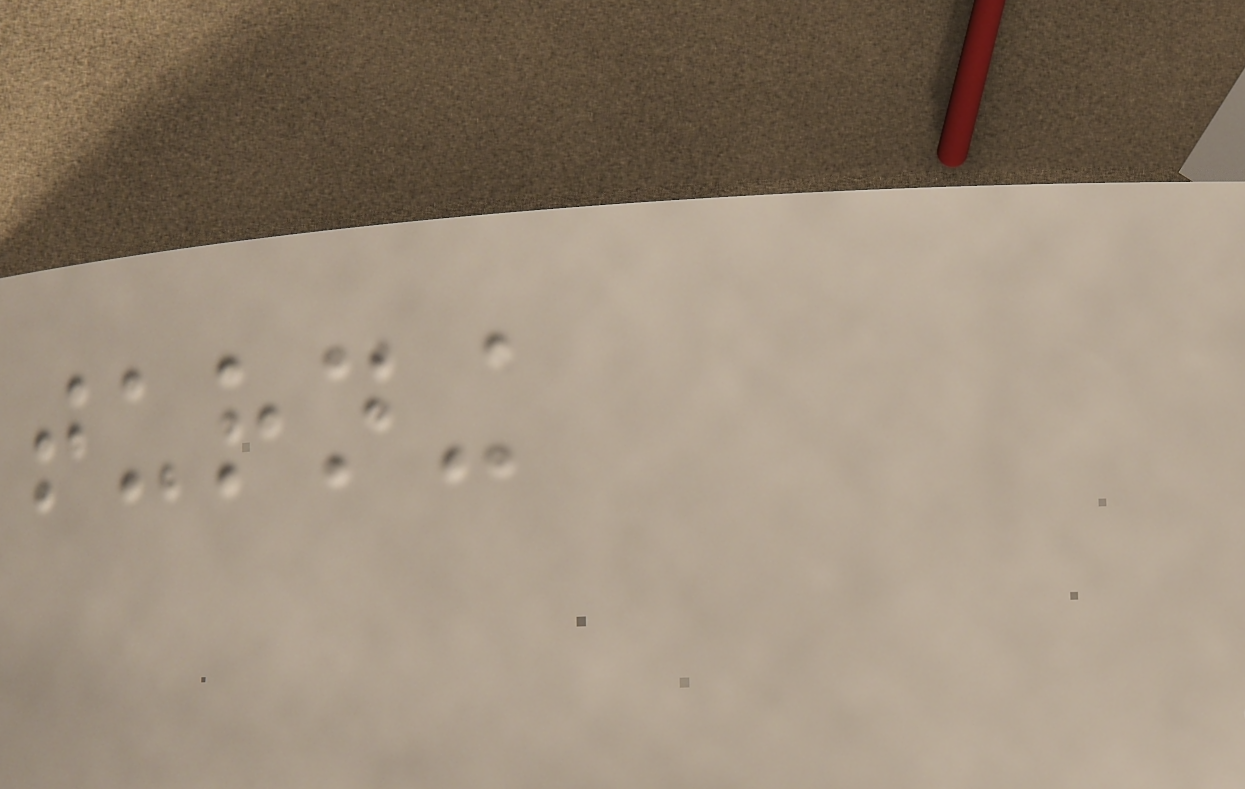turning
